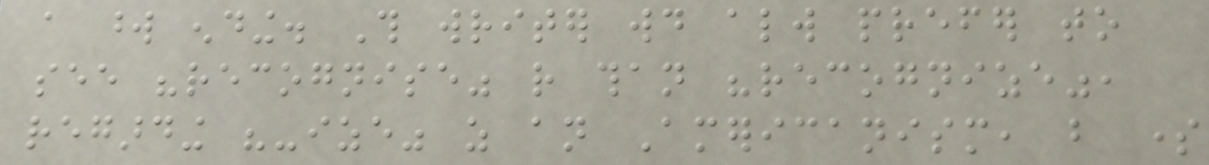a word ending. This writer would always prefer to
see "recognise" rather than "recognize",
regarding "-ize" as an Americanism, but some
